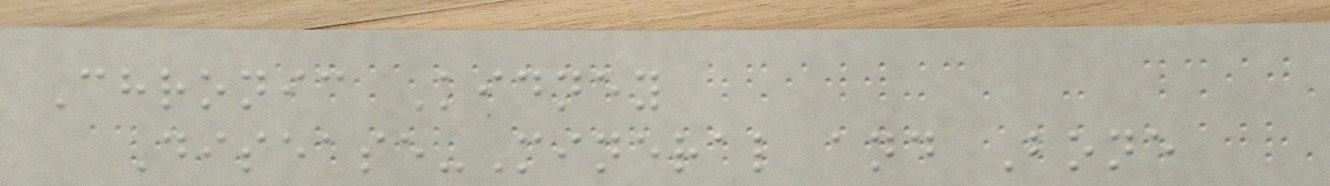Chronic Kidney
Disease-Mineral and Bone
